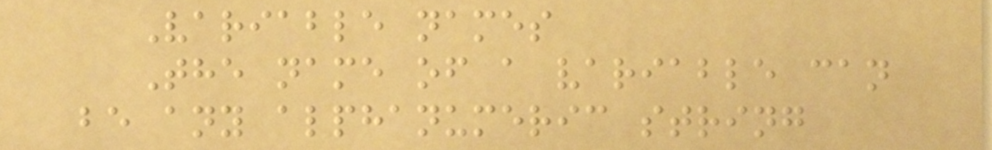Variable names
The name of a variable can
be any alphanumeric string
